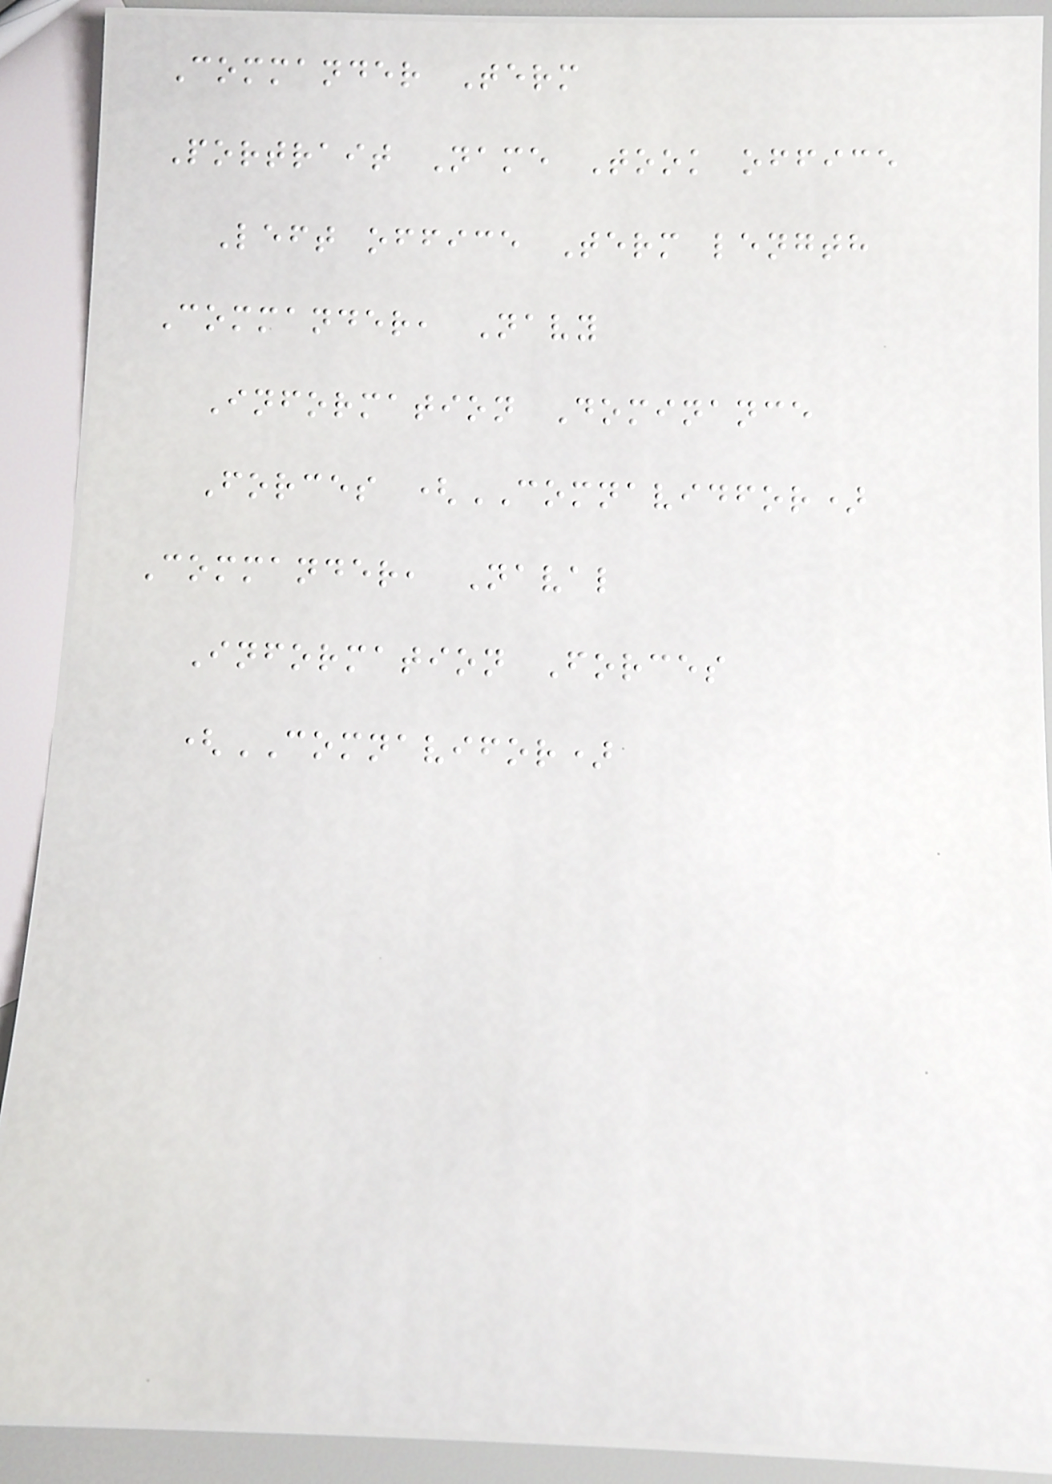Commander Term
Portrait Name Took office
Left office Term length
Commander, Navy
Information Dominance
Forces (COMNAVIDFOR)
Commander, Naval
Information Forces
(COMNAVIFOR)
